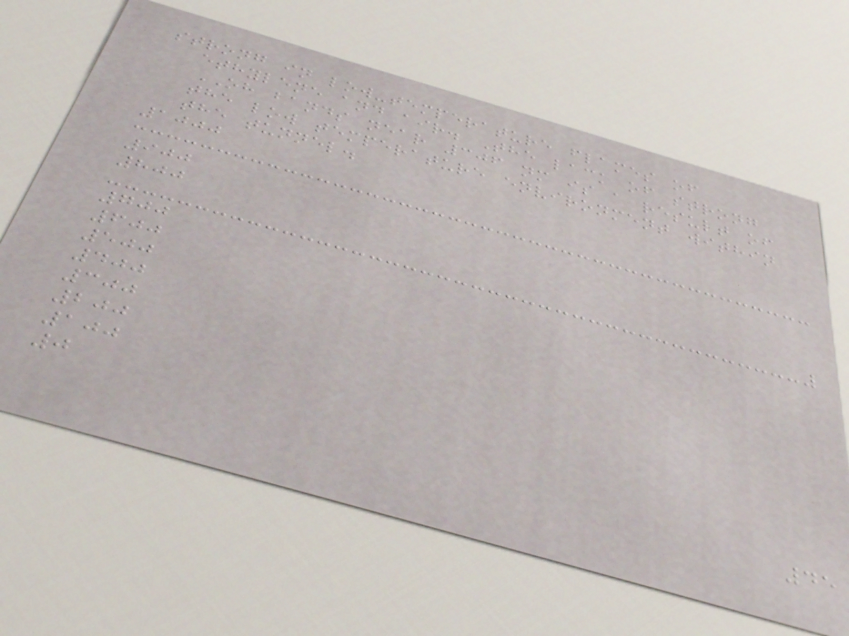strong in low-temperature flames of
ethylene and air. The lack of strong
OH bands near 306 nm is a result of
the low temperature environment within
the tunnel.
1000
900
800
700
600
500
400
300
200
100
0
45
